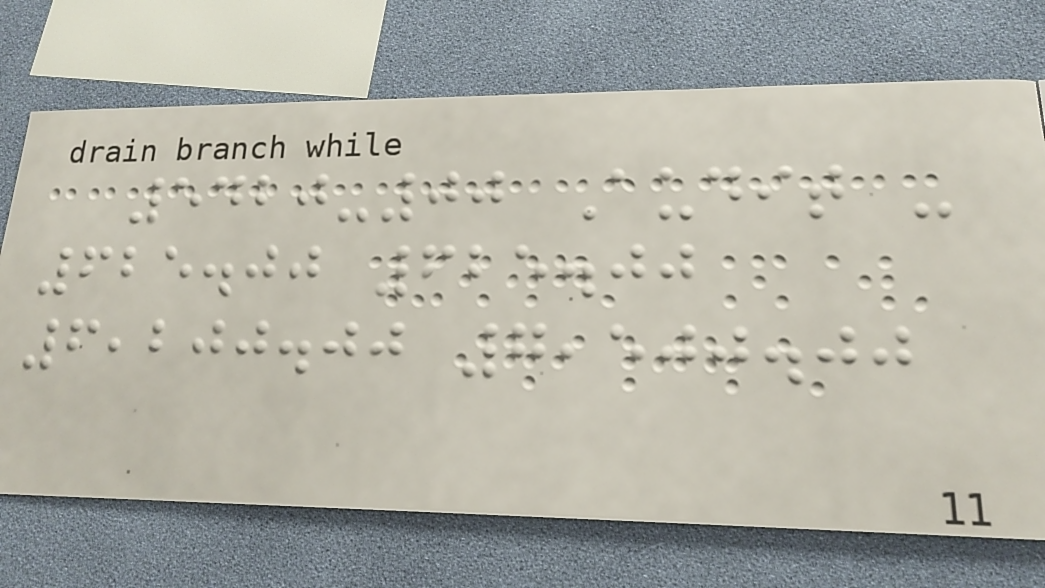5420-00 Audit -
625.00 625.00
6,200.00 7,500.00
